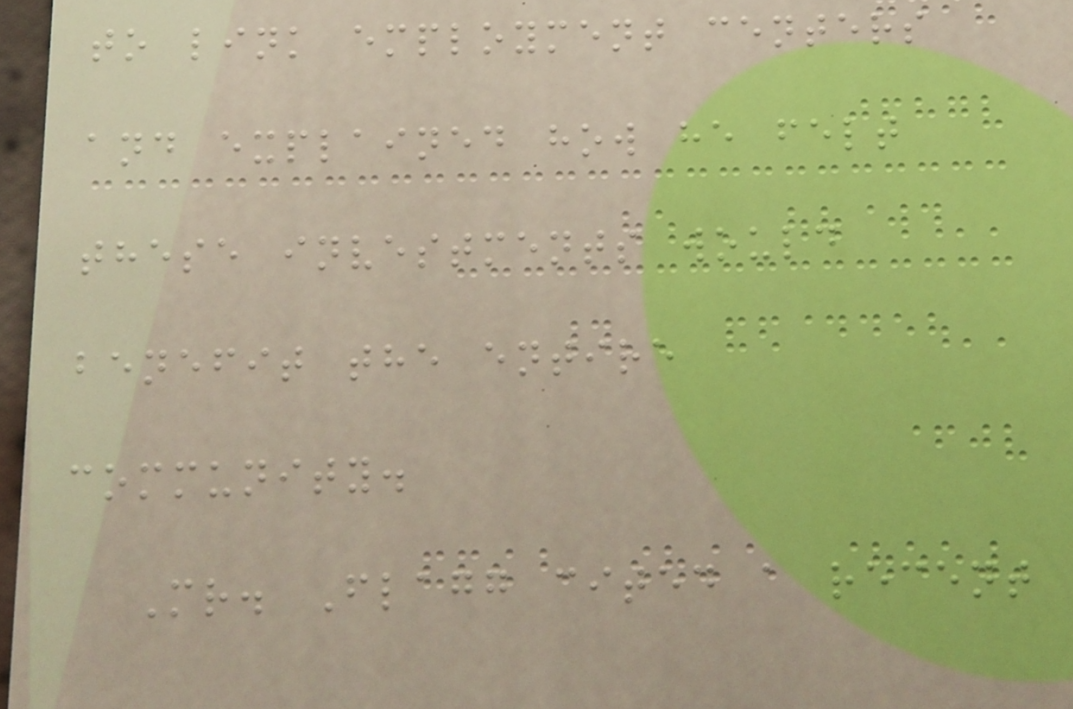to link employment centers
and explained how he felt
these investments would
benefit the entire
community.
Mr. Flagg cited a recent
